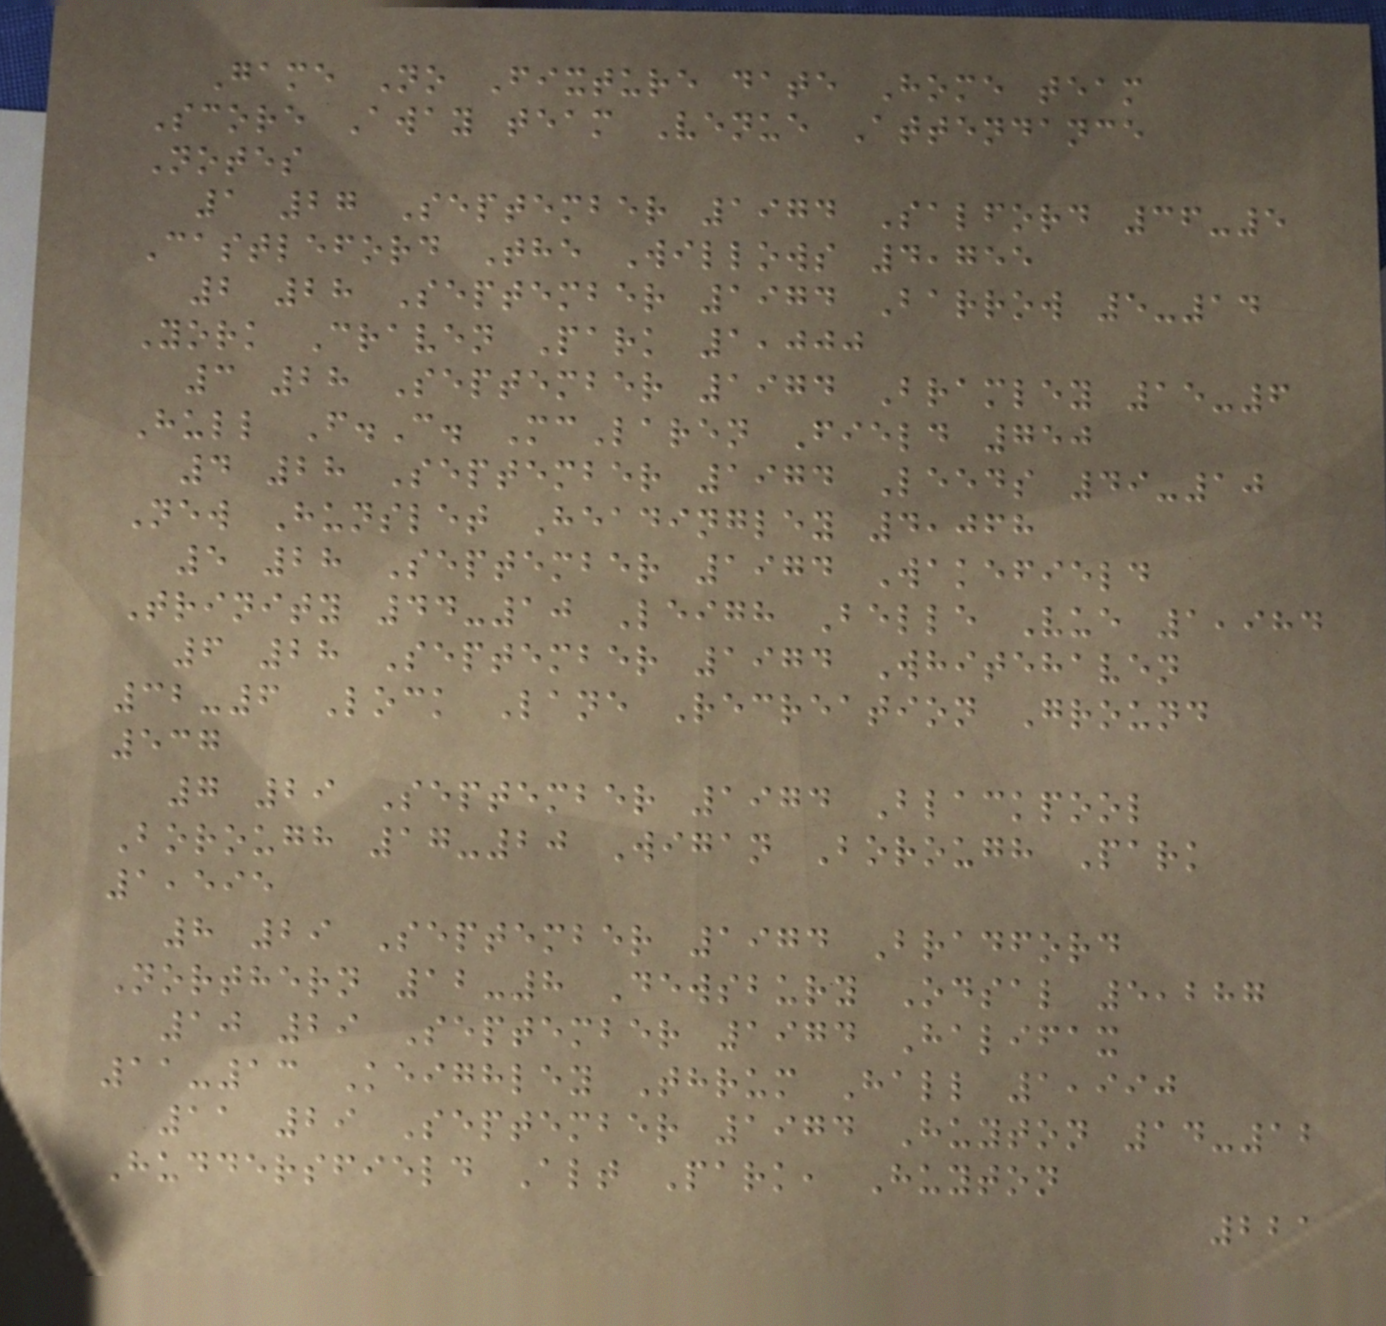Game No Fixture date Home team
Score Away team Venue Attendance
Notes
1 27 September 1974 Salford 36-5
Castleford The Willows 4,755
2 28 September 1974 Barrow 5-14
York Craven Park 1,000
3 28 September 1974 Bramley 15-6
Hull F.C. McLaren Field 750
4 28 September 1974 Leeds 49-10
New Hunslet Headingley 4,068
5 28 September 1974 Wakefield
Trinity 44-10 Leigh Belle Vue 1,984
6 28 September 1974 Whitehaven
32-6 Lock Lane Recreation Ground
537
7 29 September 1974 Blackpool
Borough 17-20 Wigan Borough Park
1,595
8 29 September 1974 Bradford
Northern 12-8 Dewsbury Odsal 5,287
10 29 September 1974 Halifax
11-13 Keighley Thrum Hall 1,990
11 29 September 1974 Huyton 14-12
Huddersfield Alt Park, Huyton
221
